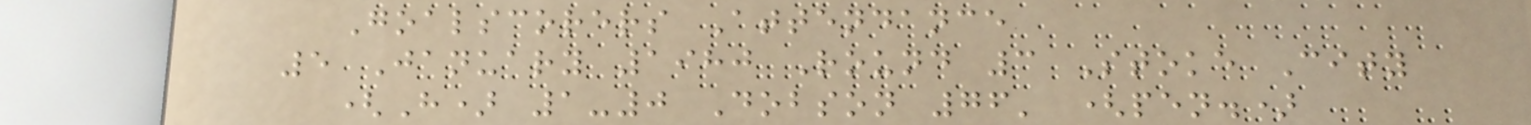Goalscorers Attendance
5 January 1980 Round 3 Stoke City
(H) 1-0 Dobson 76' (pen.)
